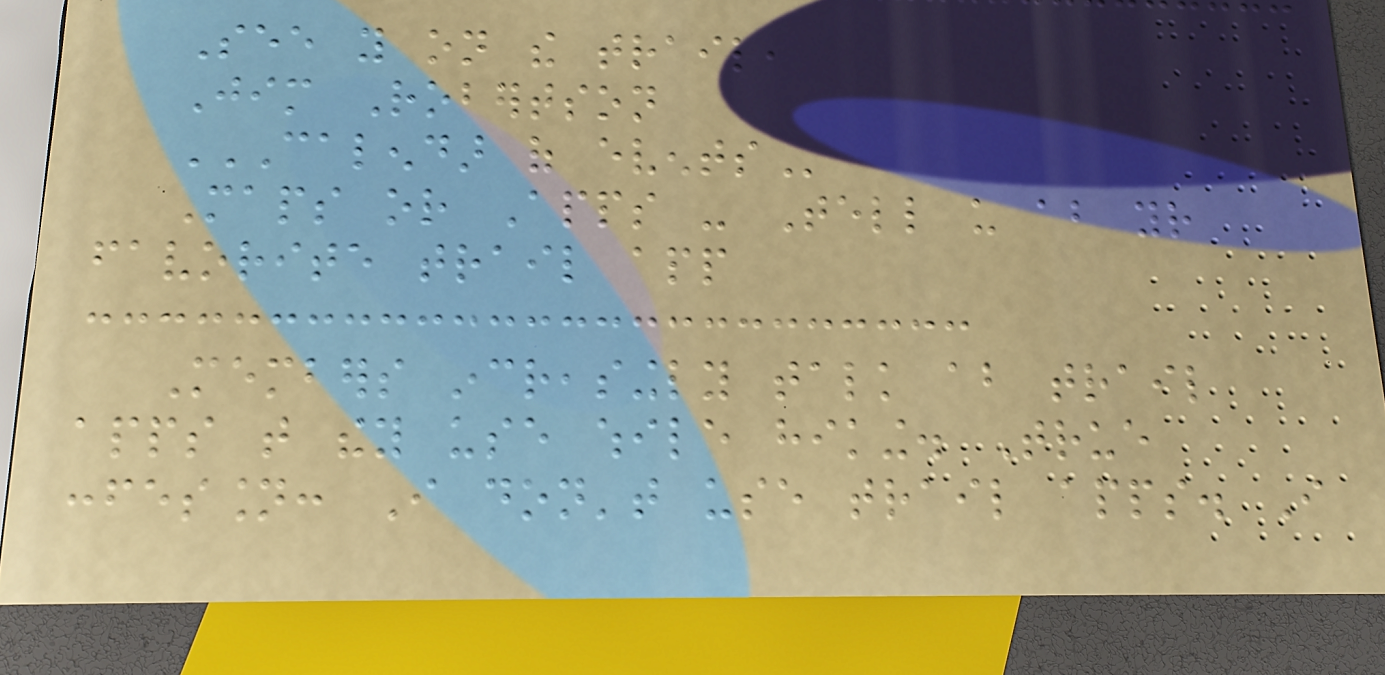See you on the trail,
Jim Robertson
CALENDAR OF EVENTS
Maps or Apps - Tell us about your
favorite trail app
Members increasingly talk about trail
apps that they use while hiking. True
confession: I don't use trail apps. I
